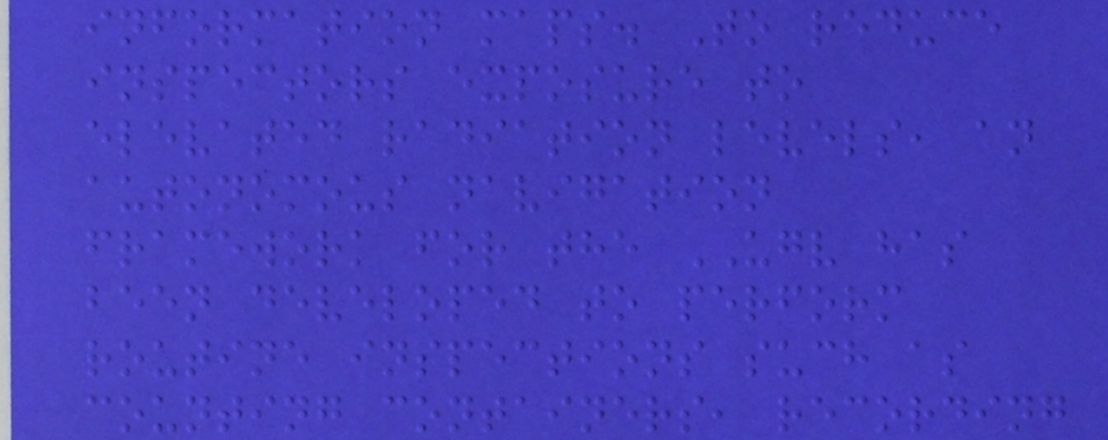information maps. To reduce
inspectors exposure to
elevated radiation levels, an
autonomous navigation
framework for the UGV has
been developed to perform
routine inspections such as
counting containers, recording
